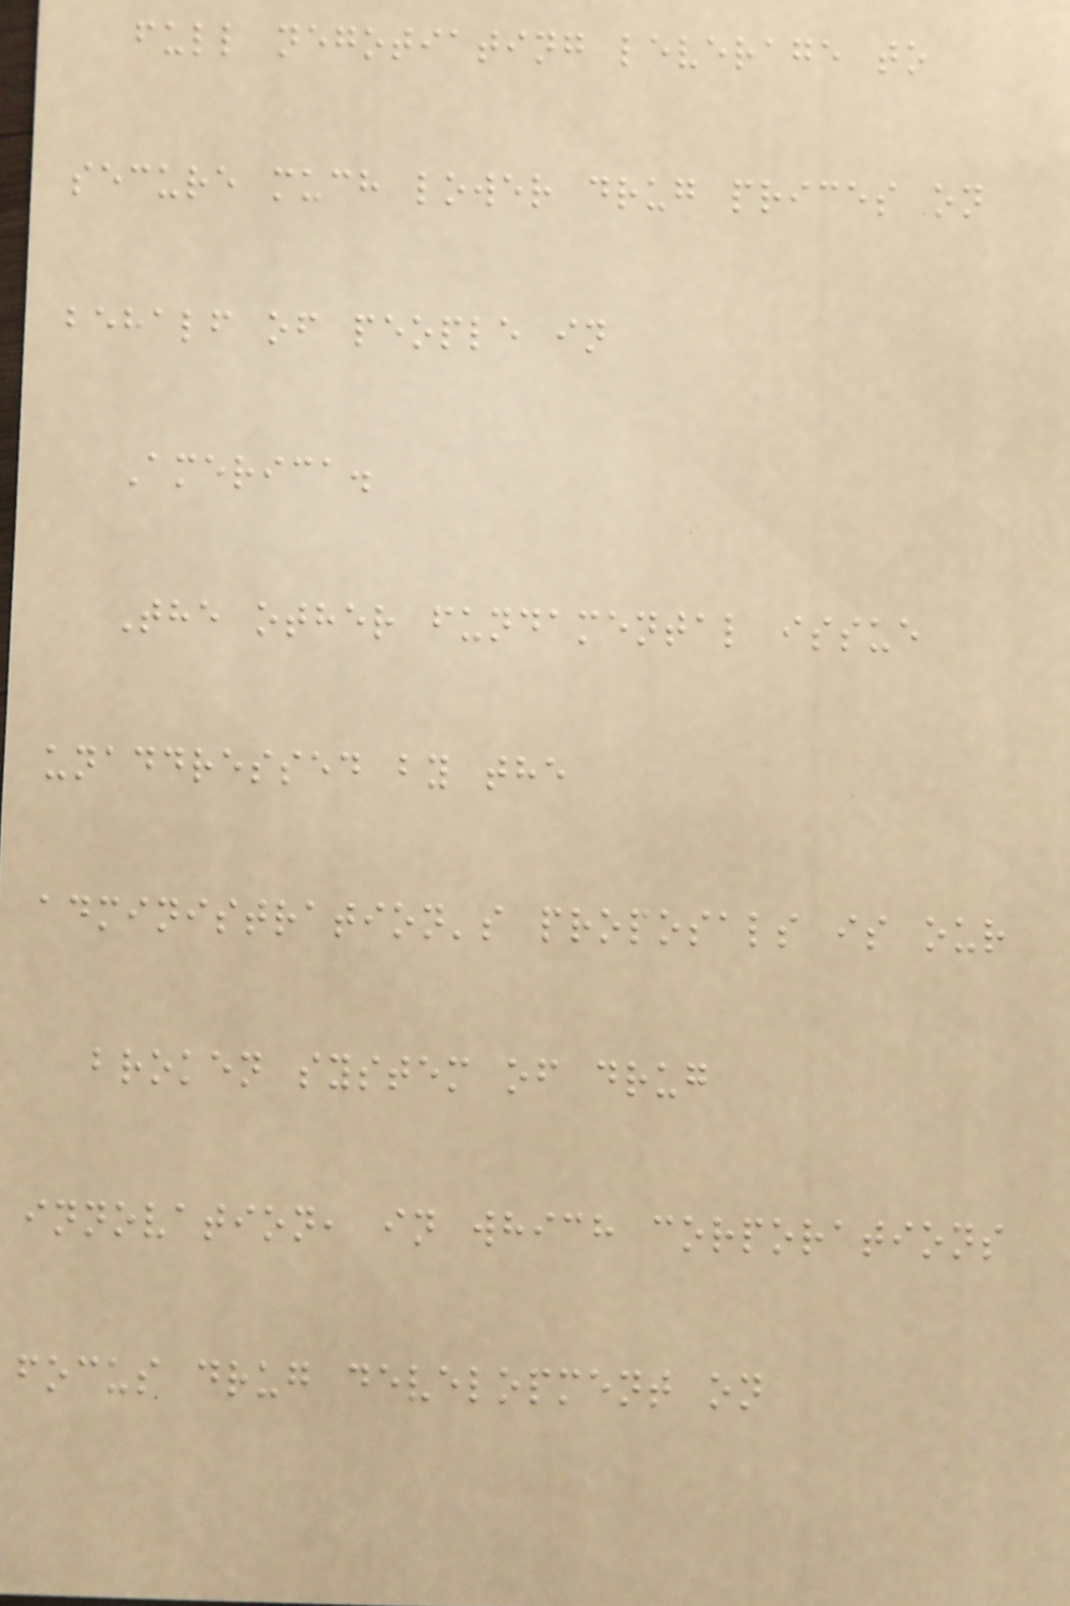full negotiating leverage to
secure much lower drug prices on
behalf of people in
America.
The other fundamental issue
unaddressed by the
administration's proposals is our
broken system of drug
innovation, in which corporations
focus drug development on
